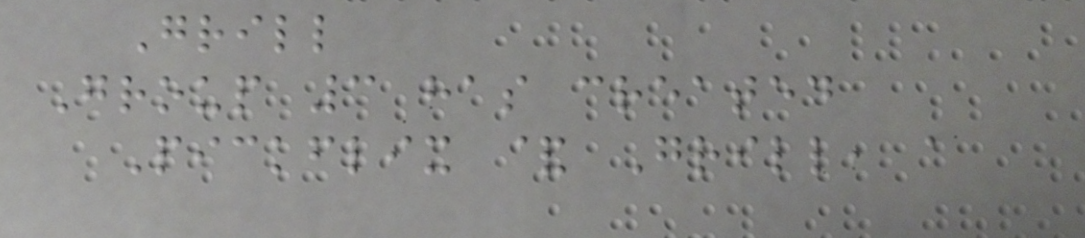Grill
Group 3 has created
Pickflix & Grill, a
